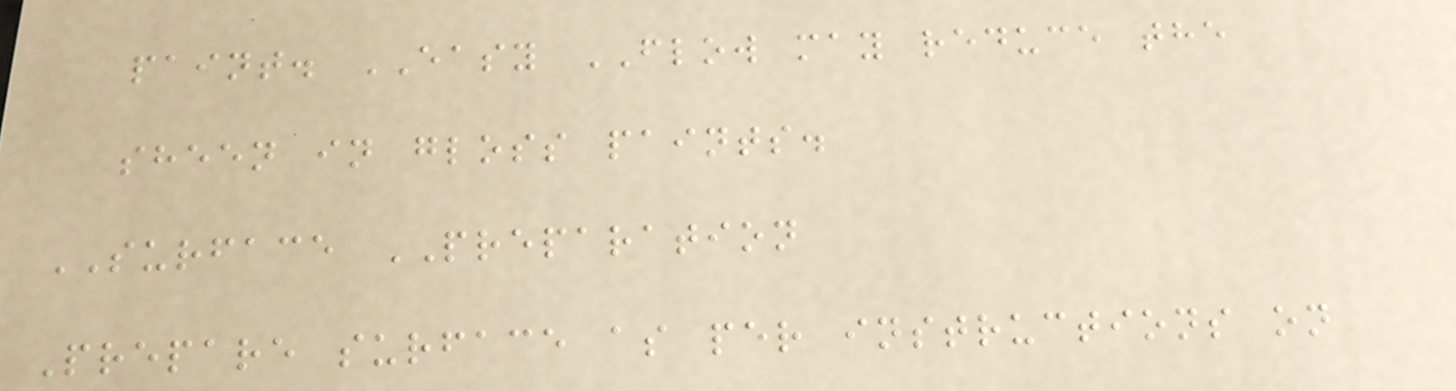paint. EASY FLOW may reduce the
sheen in gloss paints.
SURFACE PREPARATION
Prepare surface as per instructions on
